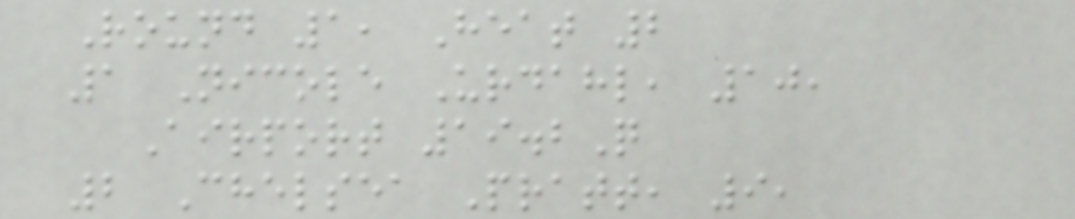Round 1, Heat 2
1 Nicole Urdahl, 10,
Airport 19.2Q
2 Chelsea Pratt, 9,
